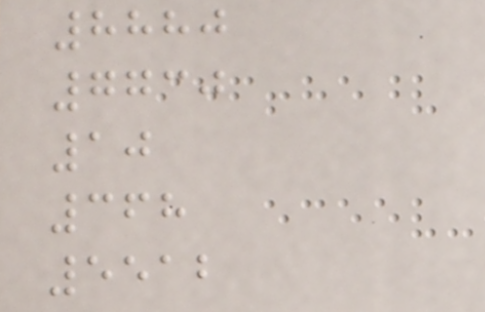8880
7730
10
368
5512
